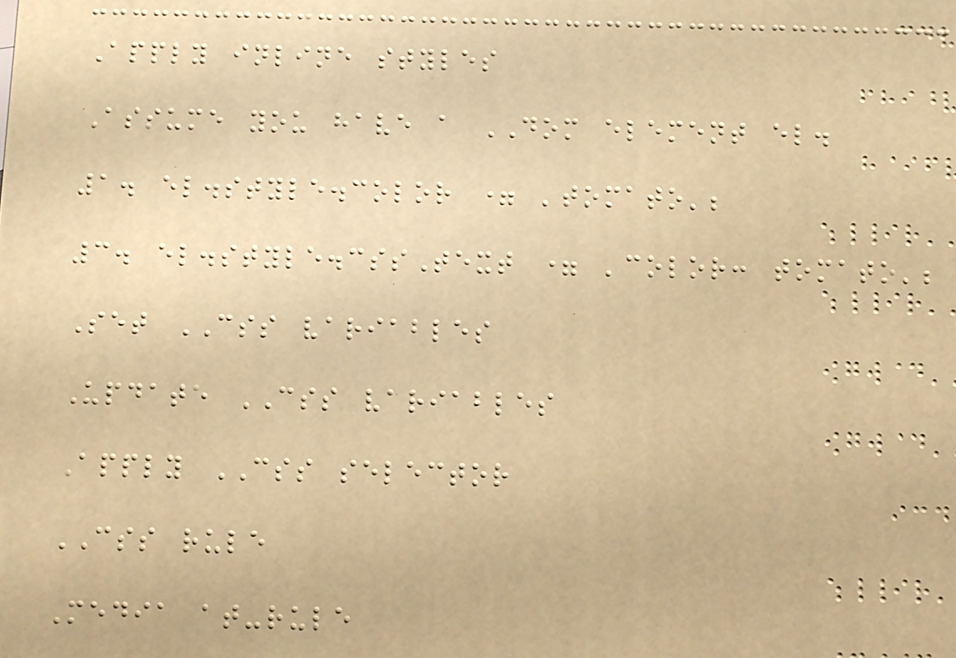Apply inline styles
Assume you have a DOM element el.
1. el.style.color = 'tomato';
3. el.style.cssText = 'color: tomato';
Set CSS variables
Update CSS variables
Apply CSS selector
CSS rule
Media at-rule
